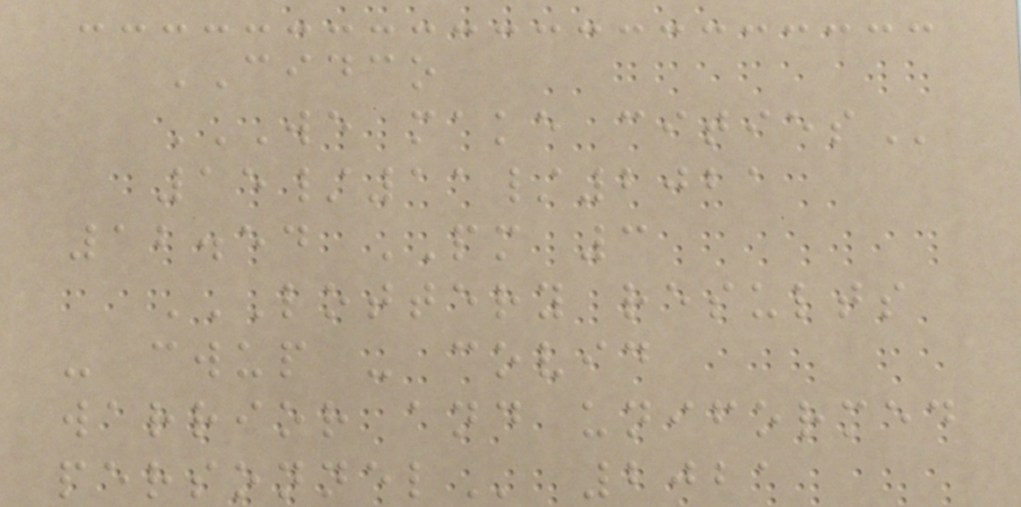CIDCO
WE MAKE CITIES
15/11/2021
12.54 PM 3
LOTTERY RESULTS
- CWUP - COVID
WARRIOR AND UNIFORMED
PERSONNEL 2021
